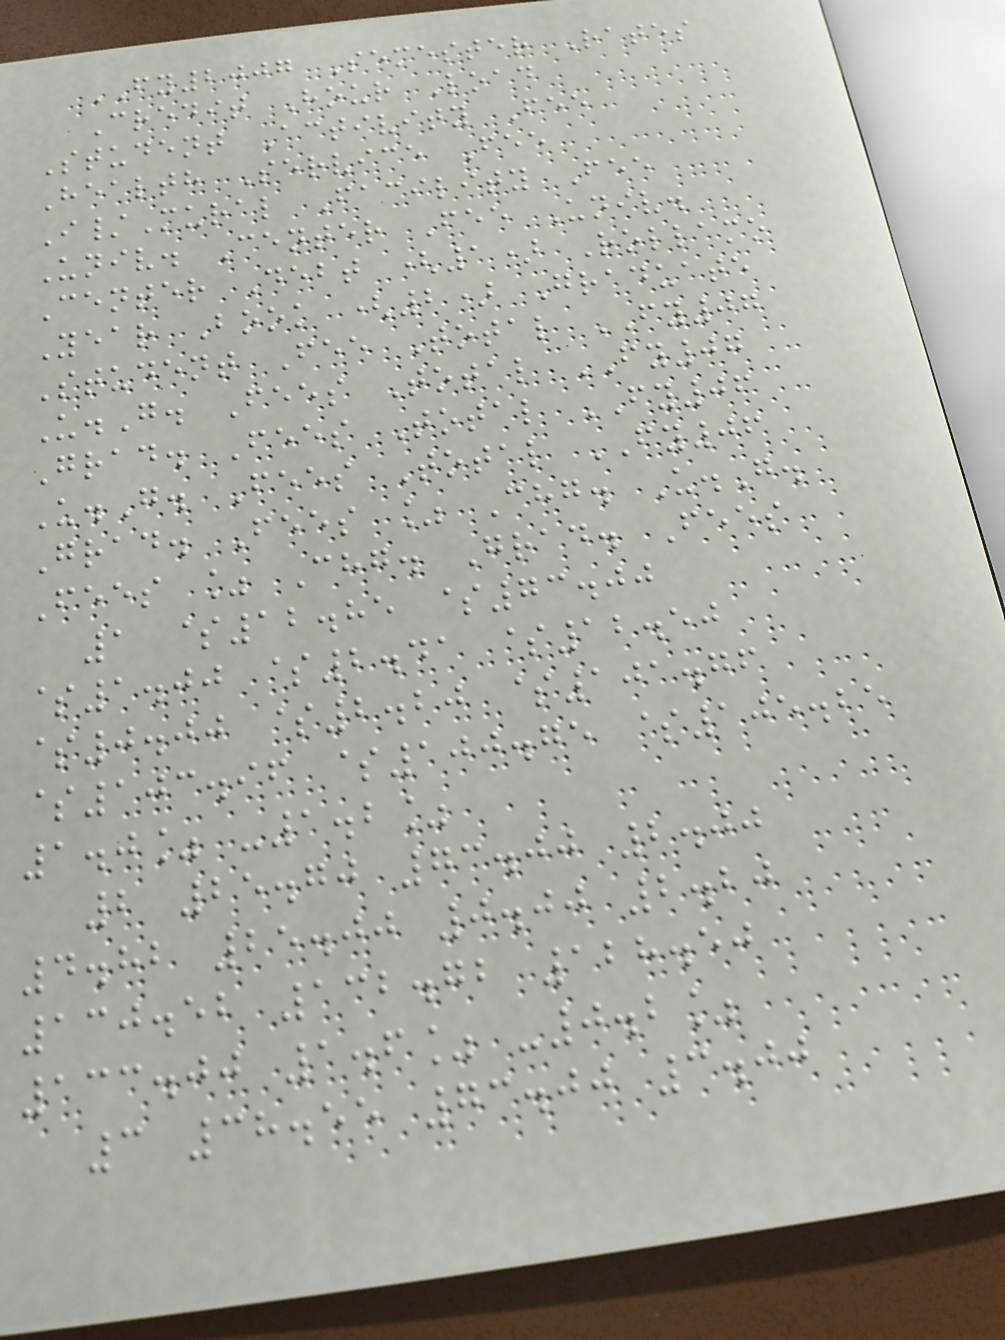FY2007 Semester Rates
Credit Hour Load
Student Activity Fee
Health Service Fee
I/Mural Facility Fee
Univ. Center Fee Univ.
Center Debt (1) Rollamo
Year Book (2) Graduate
Student Fee Total FY07
U.G. Fees Total FY07
Grad. Fees Total FY06
U.G. Fees Total FY06
Grad. Fees % Chg. U.G.
Fees % Chg. Grad. Fees
1 $12.85 $73.00
$1.00 $2.41 $12.50
$0.00 $2.20 $101.76
$103.96 $100.75 $105.25
1.0% -1.2%
2 25.70 73.00 2.00
4.82 25.00 0.00 2.20
130.52 132.72 128.50
133.00 1.6% -0.2%
3 38.55 73.00 3.00
